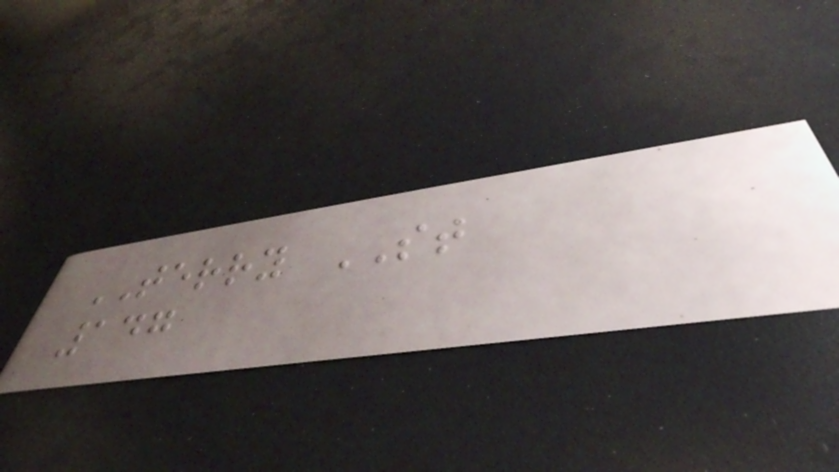TERRY ST
147
